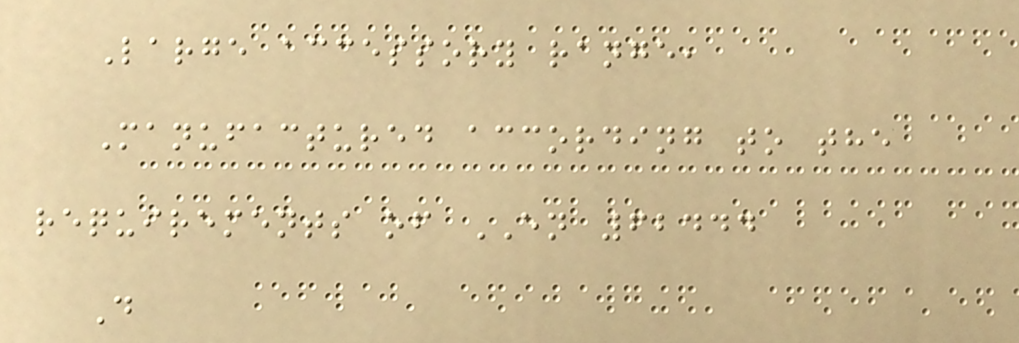Large accessory range,
Manufactured according to the
requirements of EN 62444
D
